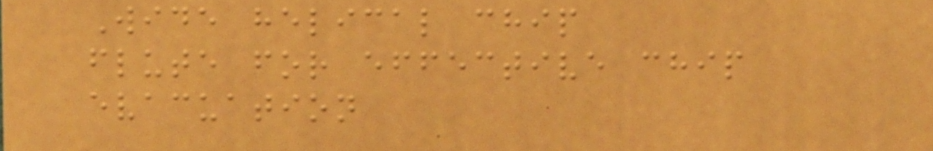Wide helical chip
flute for effective chip
evacuation
